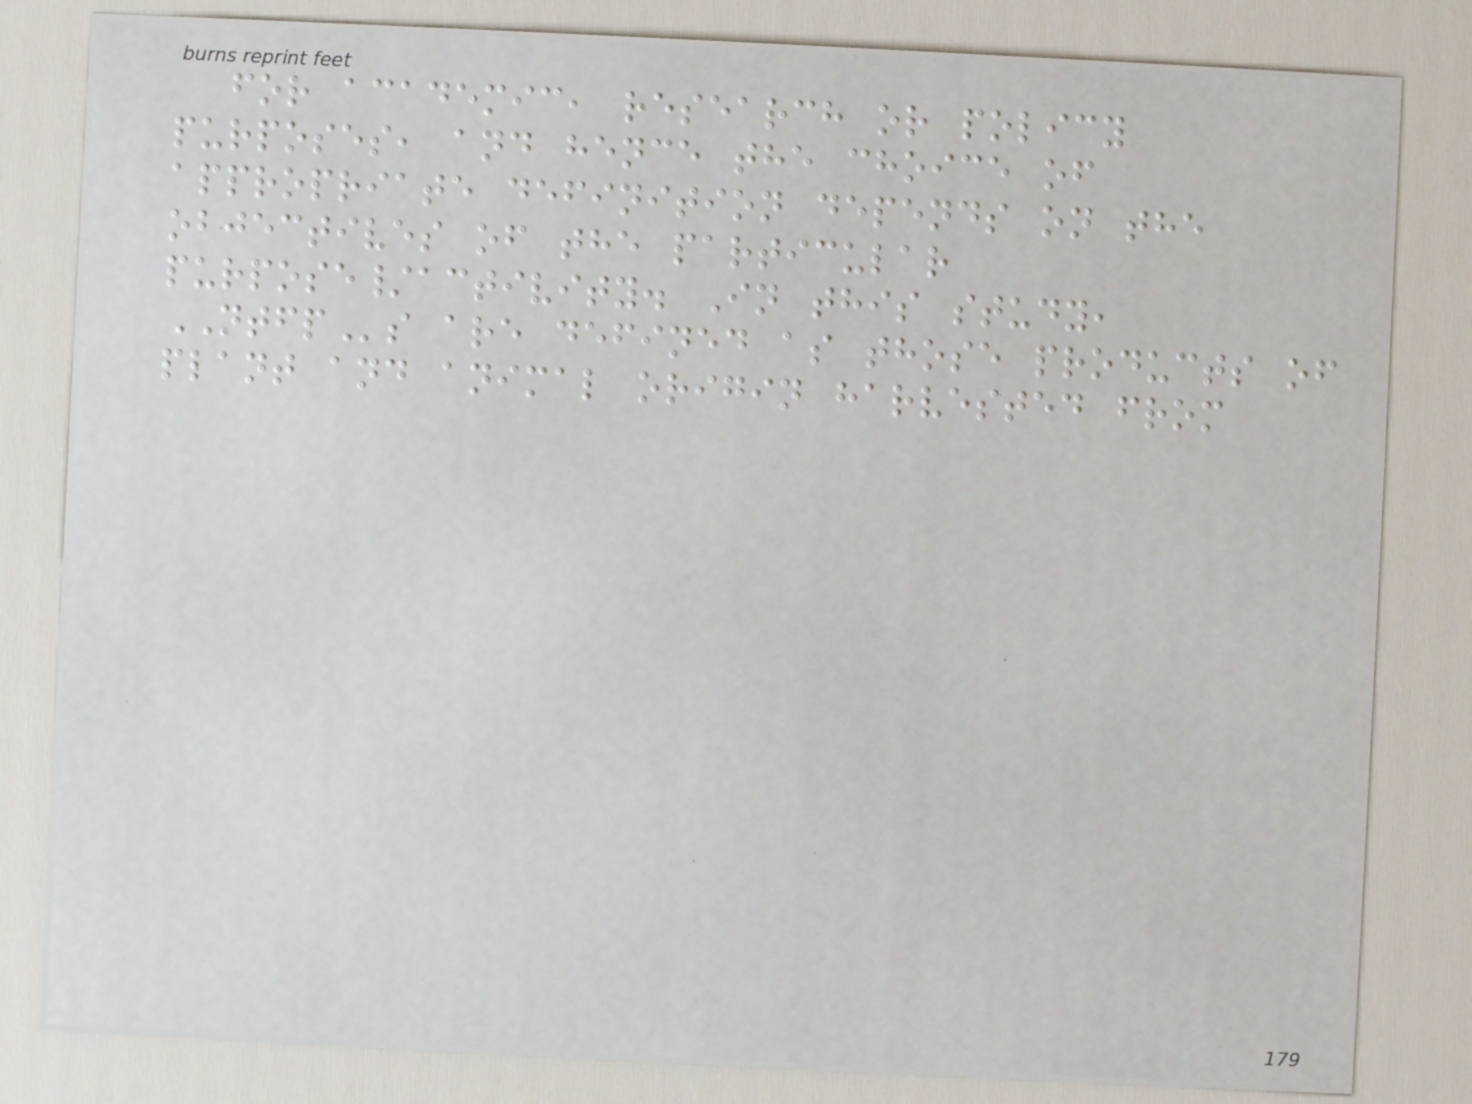for academic, research or policy
purposes, and hence the choice of
appropriate definition depends on the
objectives of the particular
purpose/activity. In this study,
NTFPs are defined as those products of
plant and animal origin harvested from
